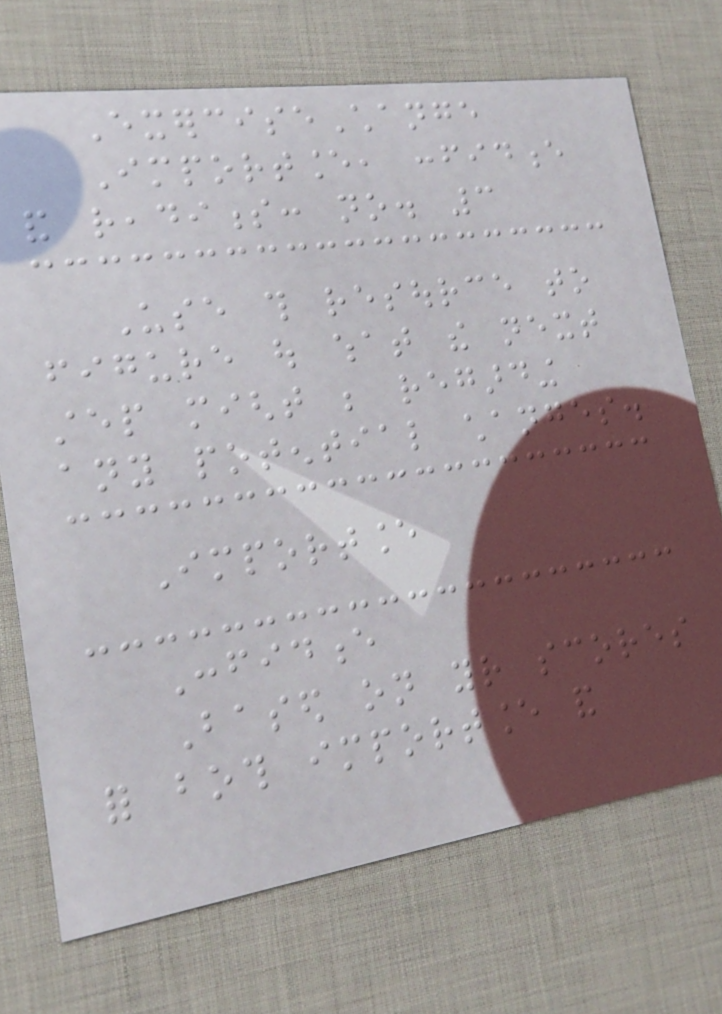ExerciseChange
Importance, confidence
and readiness: no. 3
Use this resource to
figure out what the next
step might be regarding
any potential changes.
Importance
Confidence
Based on your scores
for both importance and
